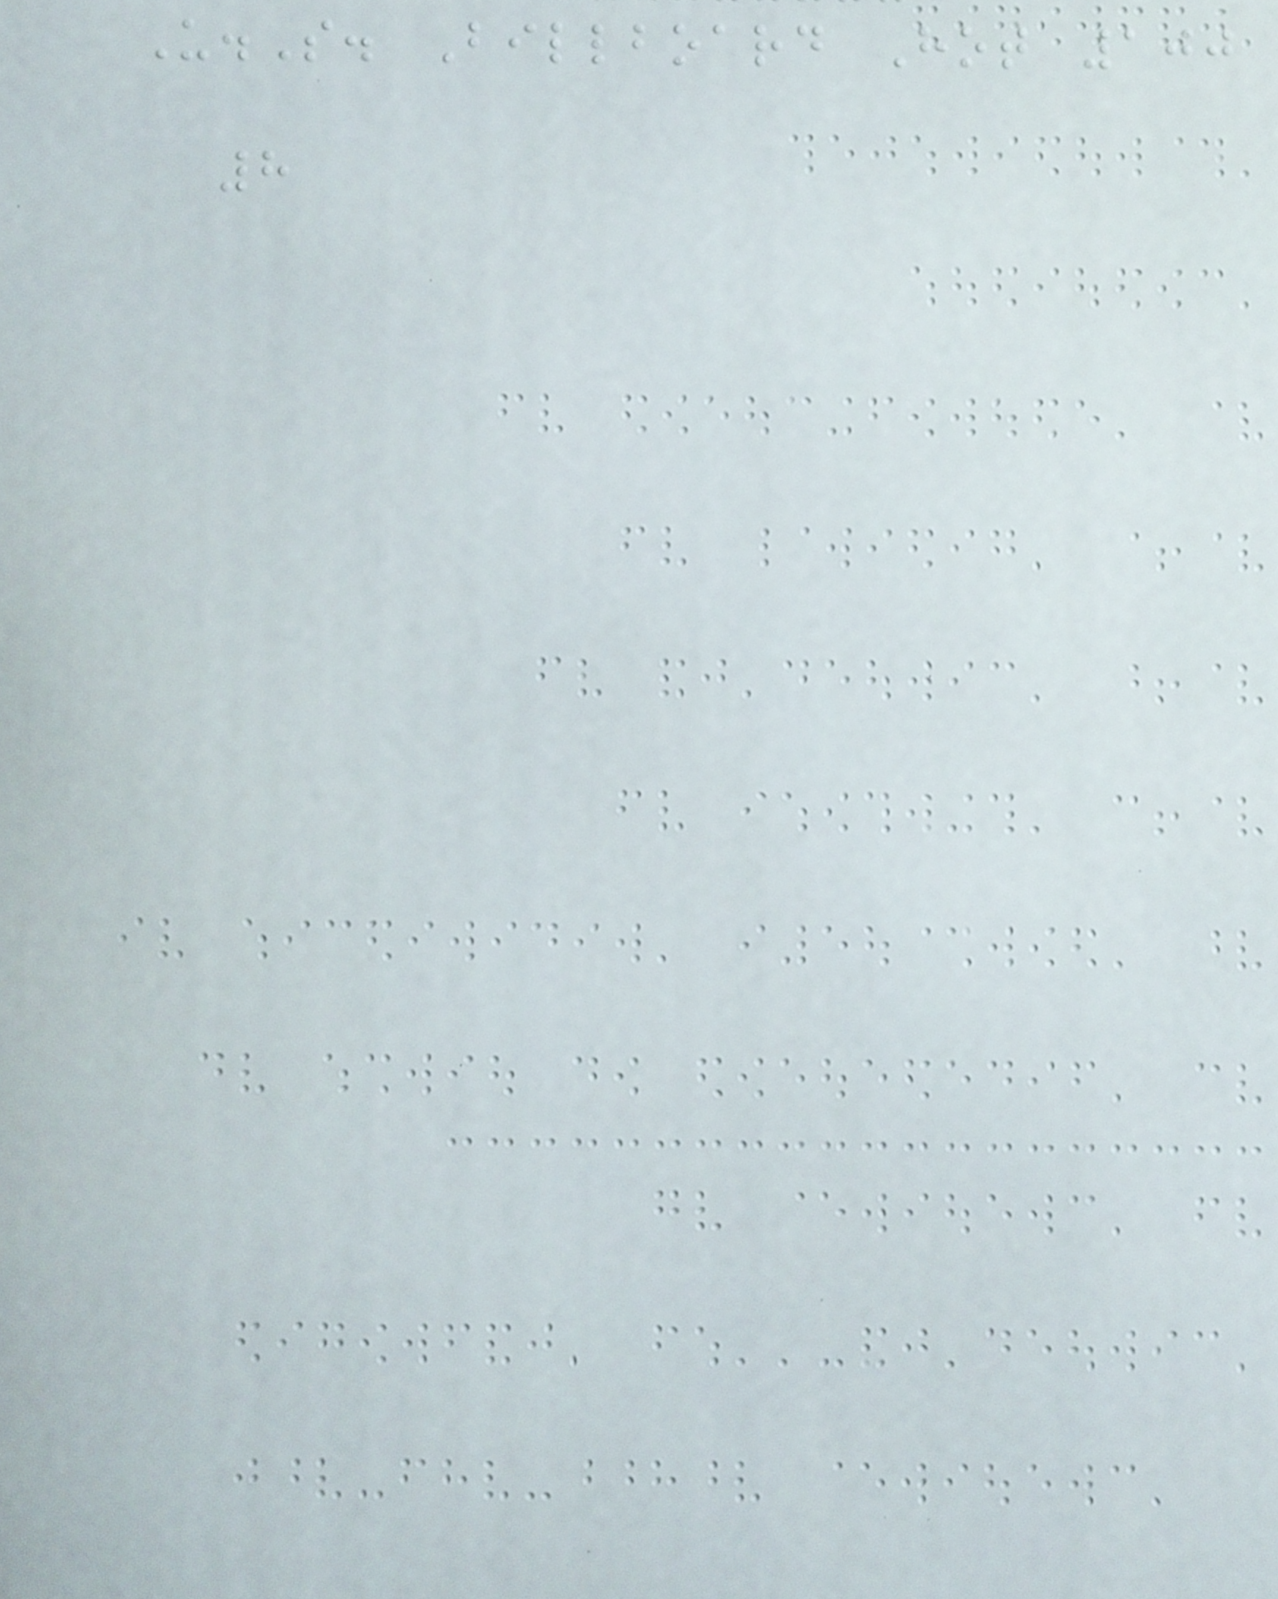U.S. Billboard Hot 100
8
